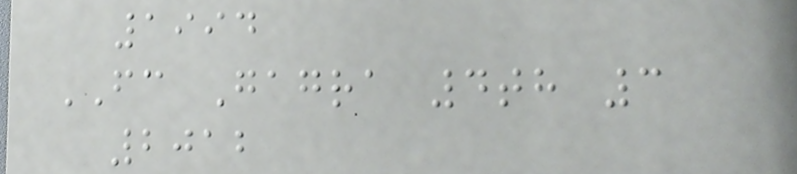1994
FC Gagra 4th 3
2012
